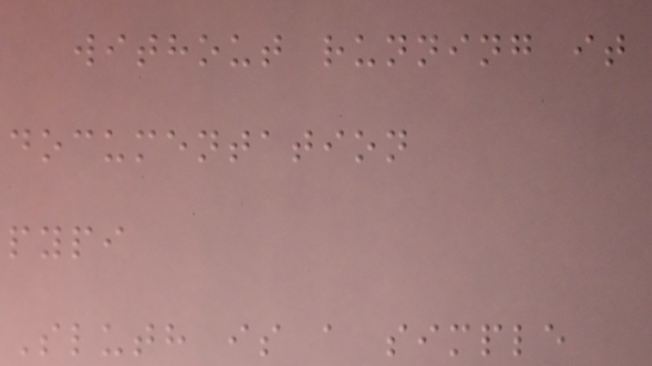without running it
documentation
pypi
Sluth is a simple
